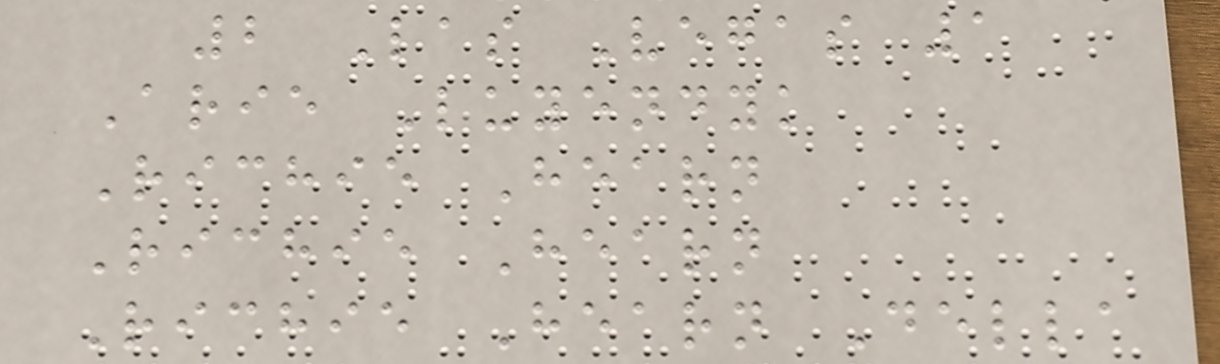2 Las Vegas 1
Arie Luyendyk
Richie Hearn
Richie Hearn
Richie Hearn Della
